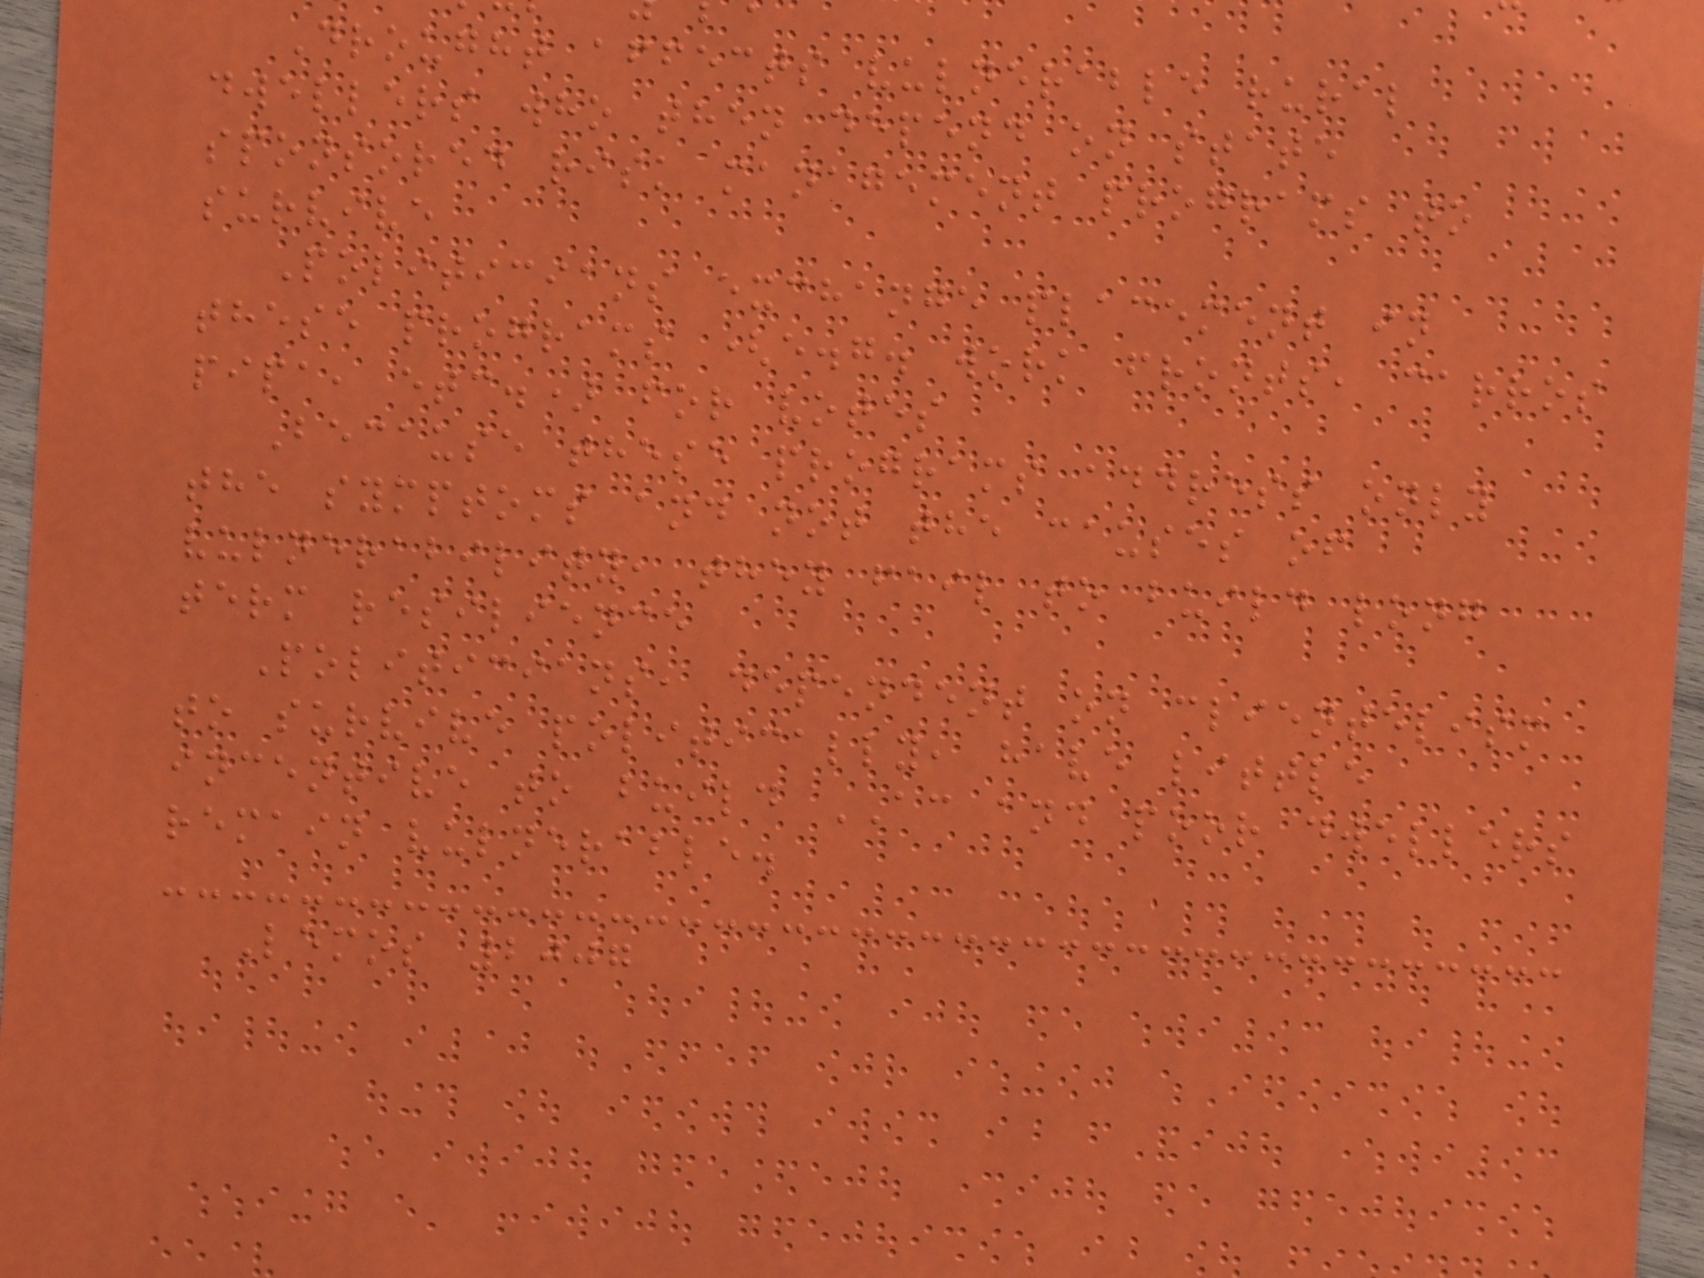Drought affects vulnerable rural
dwellers who then depend on state
sponsored risk management programs to
survive
Politicians exchange placement in
these programs (e.g. work fronts, carros
pipa, etc.) for votes
Because these programs address only
the symptoms and not the causes of
vulnerability, they fail to build long
term resilience
Politicians, dependent on clientelism
to survive politically, have little
incentive to build AC and poor dwellers
remain vulnerable.
Lemos 2007
